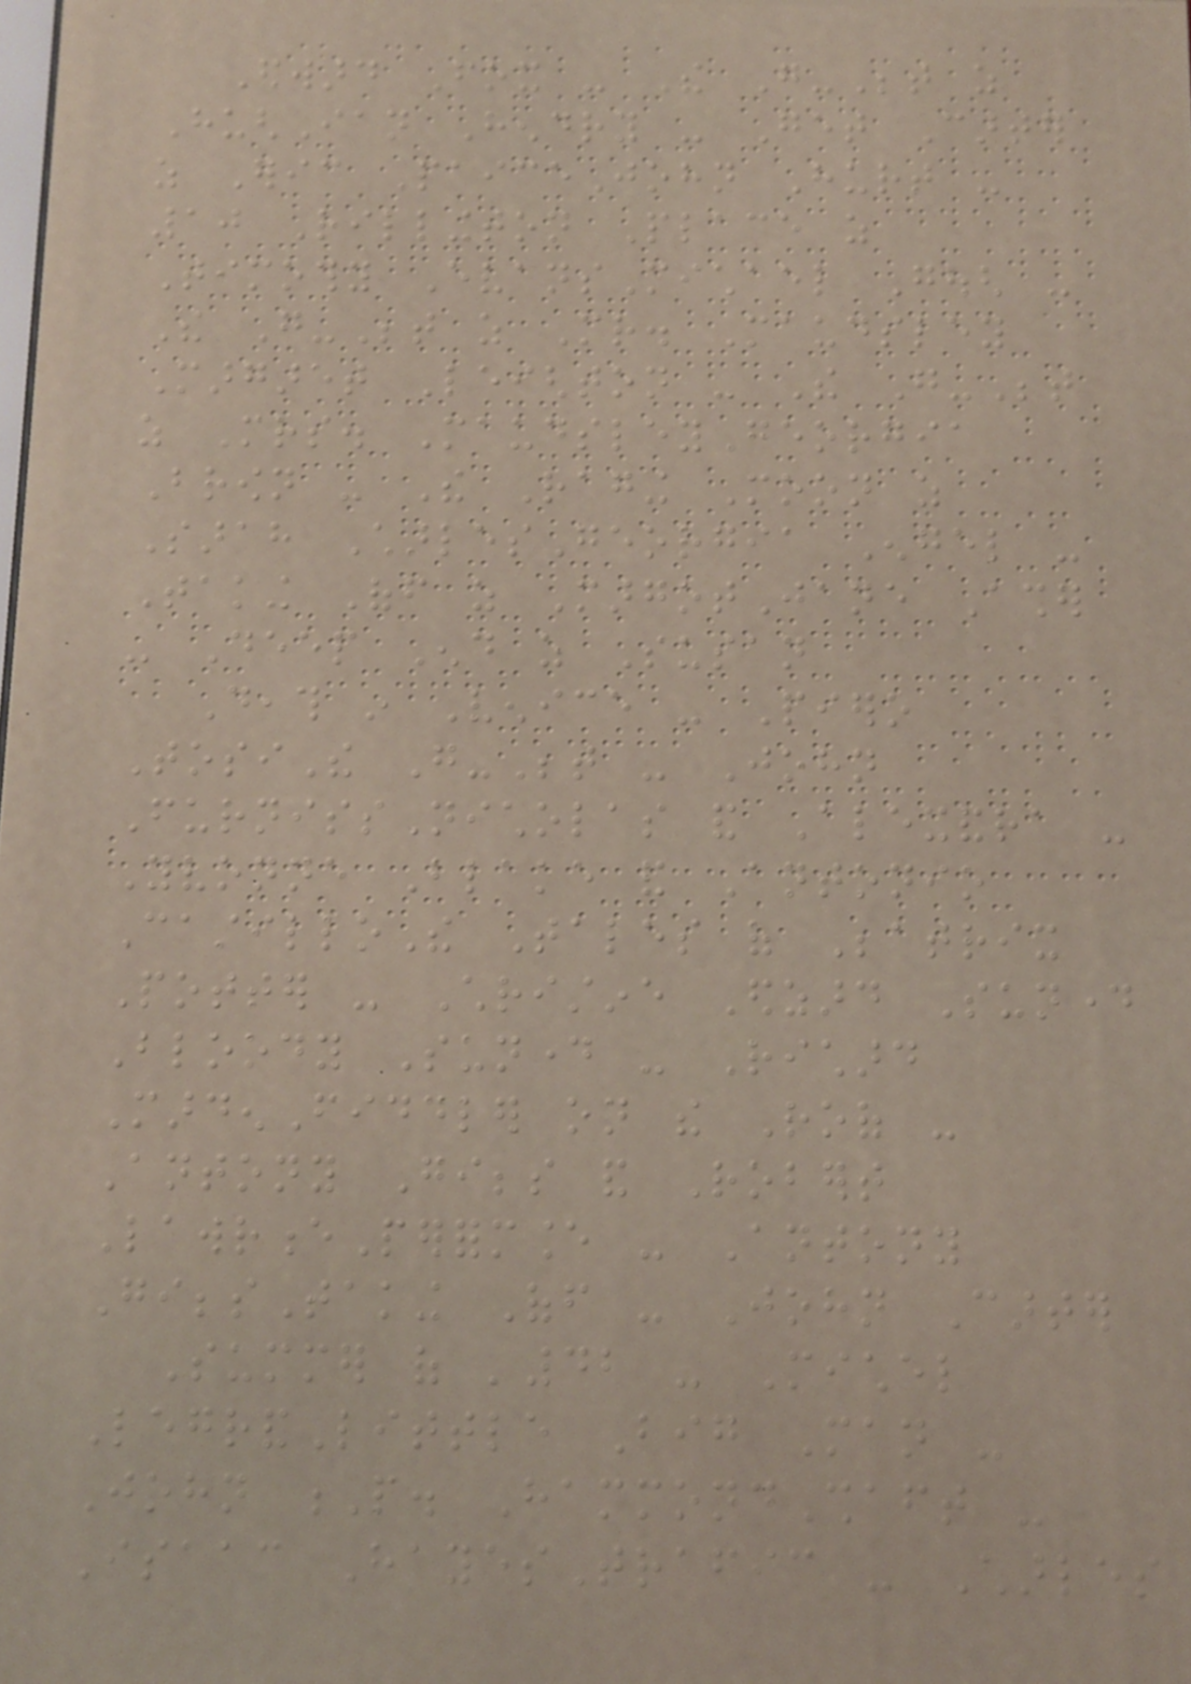Edward Fox - The Go-Between as
HughIan Hendry - Get Carter
as Eric PaiceJohn Hurt -
10 Rillington Place as
Timothy EvansMichael Gough -
The Go-Between as Mr. Maudsley
Margaret Leighton - The Go-Between
as Mrs. MaudsleyGeorgia
Brown - The Raging Moon as
Sarah CharlesGeorgia Engel -
Taking Off as MargotJane Asher
- Deep End as Susan
Death in Venice - Piero
TosiThe Go-Between - John
FurnissNicholas and Alexandra -
Yvonne Blake and Antonio
CastilloThe Tales of Beatrix
Potter - Christine Edzard Sunday
Bloody Sunday - Richard
MardenFiddler on the Roof -
Antony Gibbs and Robert
LawrencePerformance - Antony
GibbsTaking Off - John Carter
Summer of '42 - Michel
LegrandLittle Big Man -
John P. HammondShaft -
Isaac HayesTrafic - Charles
